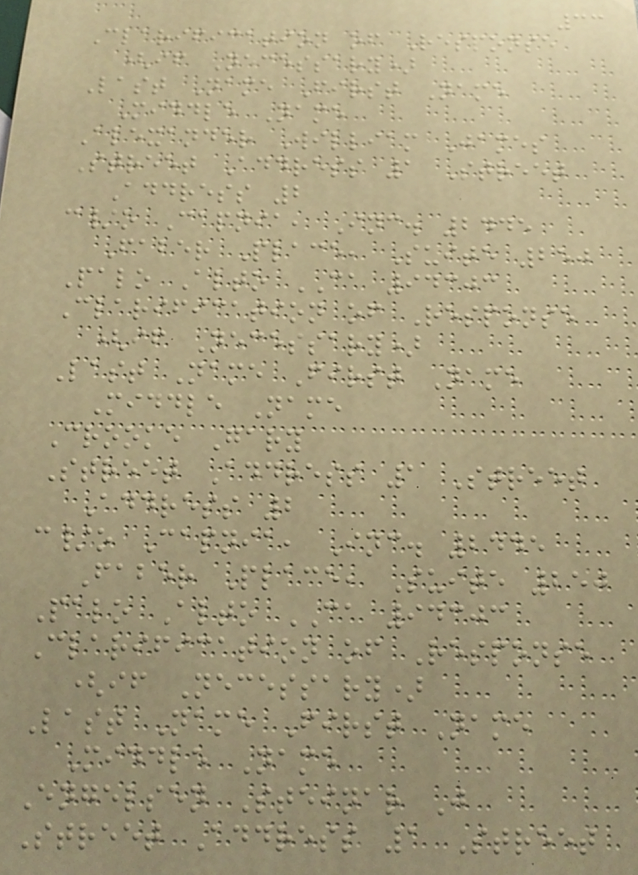33
Clarification of Response
(if Necessary)
Last Name First Name
Middle Name
Alexander William James
Street Address 1 Street
Address 2
c/o Capnia, Inc. 2445
Faber Place, Suite 250
Palo Alto CA 94303
Clarification of Response
(if Necessary)
Last Name First Name
Middle Name
Crooke Gary
Street Address 1 Street
Address 2
c/o Capnia, Inc. 2445
Faber Place, Suite 250
Palo Alto CA 94303
Clarification of Response
(if Necessary)
Last Name First Name
Middle Name
Engelsen Steinar J
Street Address 1 Street
